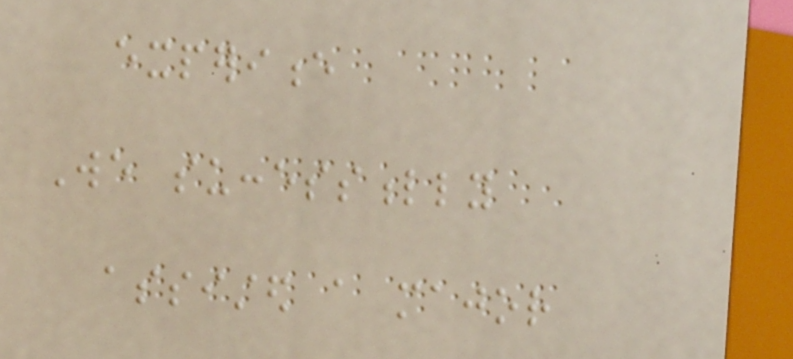experience
We successfully
assisted a major
